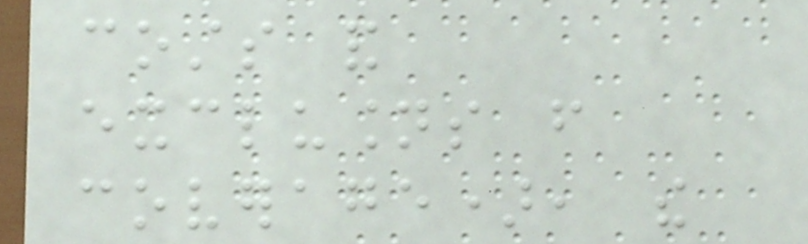costs and
exclusions from
coverage), the
